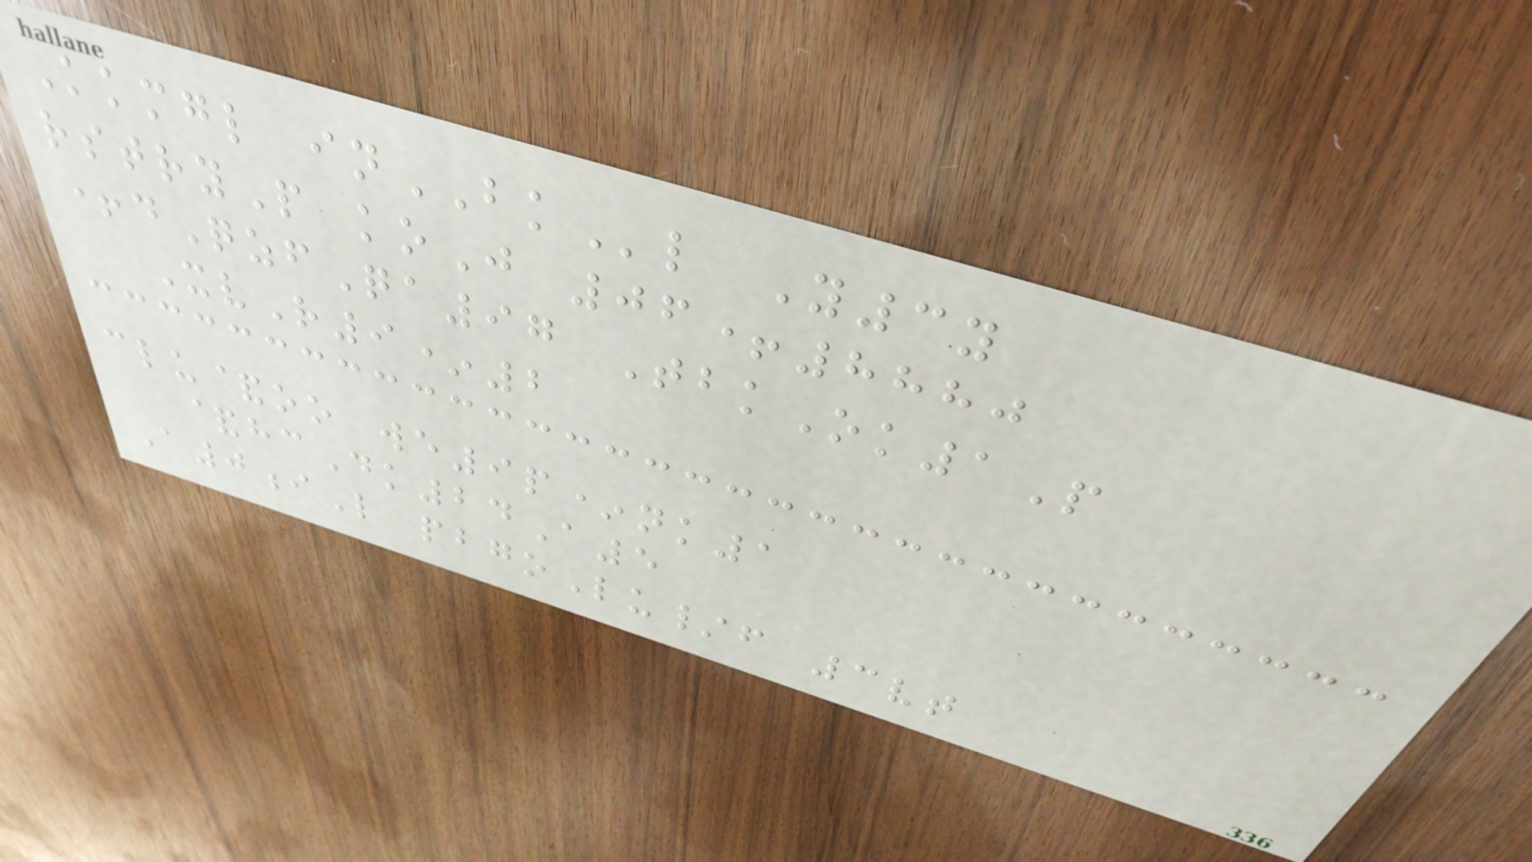Kkmgl inBKl Y3y
rstryP koJ 06+8880
+dQzfQa97 TbkOk1P
XvR9*2
clu&oo we9p*nk1
&hcDk24A5
A0iL pbgoLu/f 3vt
